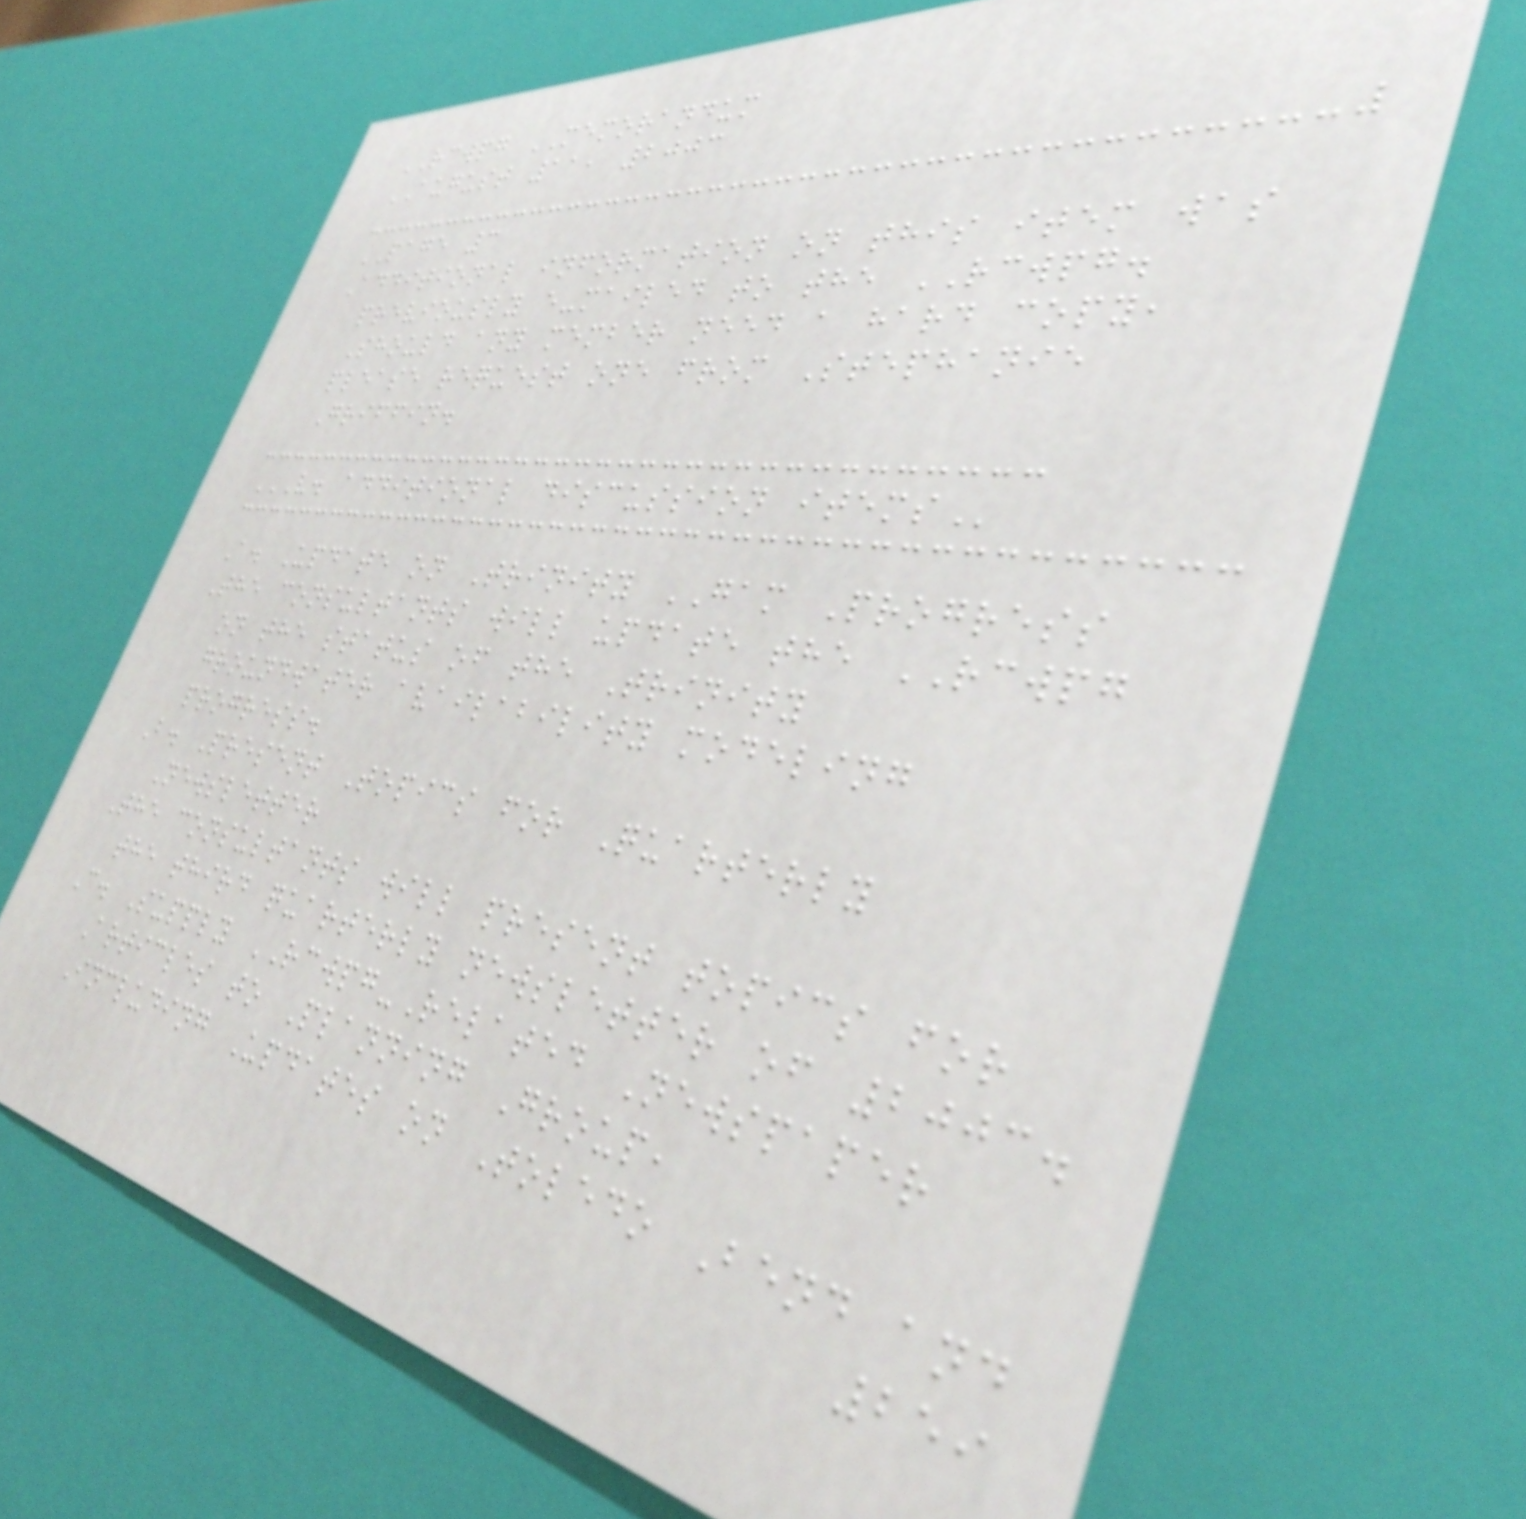RCWPG MEMORANDUM
AUGUST 11, 2003
PAGE 3
Additional information on this item was
previously e-mailed to the RCWPG.
Should any member need a hard copy,
please request one from Stephanie
Griffin.
V. ADDITIONAL DISCUSSION ITEMS
A. Update on Trinity GAM Progress
The consultants will update the RCWPG
on the status of the Trinity
groundwater availability modeling
progress.
B. Present Topics for Quarterly
Newsletter
The consultants will present topics for
the third quarterly newsletter of 2003.
C. Supply RCWPG-Related Newspaper
Articles to Planning Group,
Including Updates on Toledo Bend and
259
